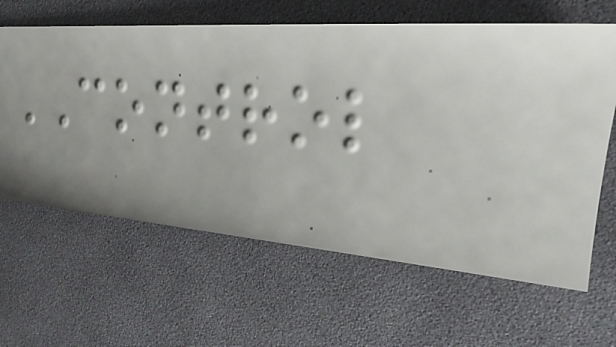CONTROL
